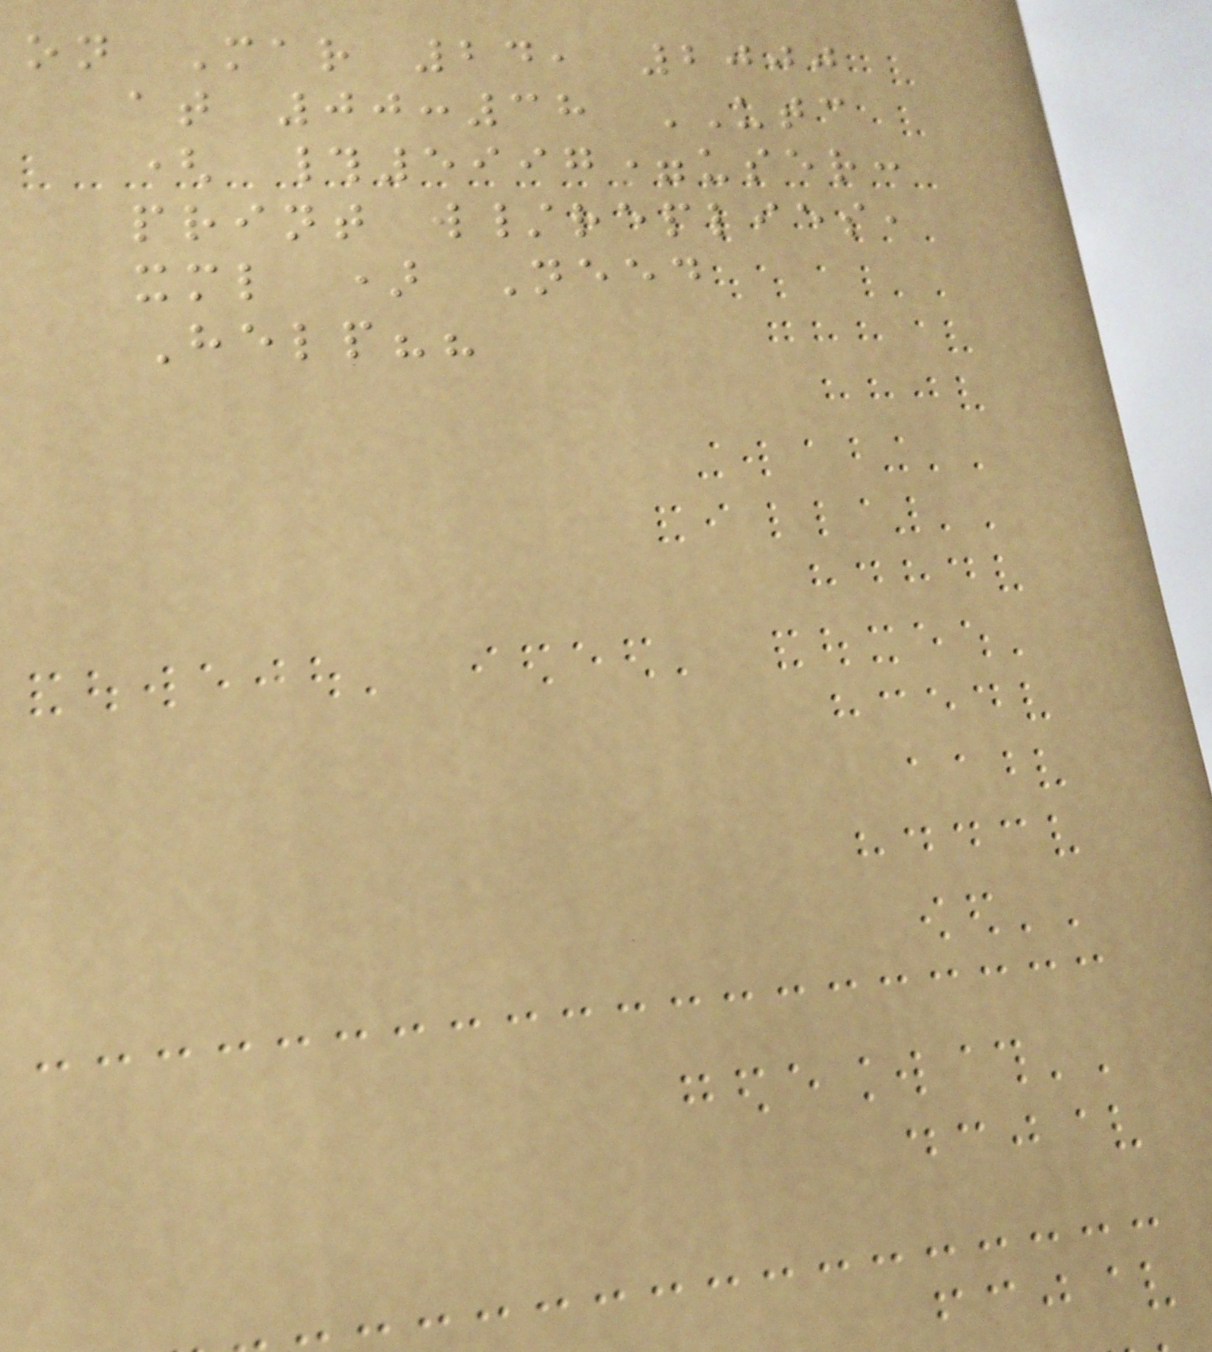on Mar 24, 2000
at 00:38 UTC
( #5997=user:
print w/replies,
xml ) Need
Help??
